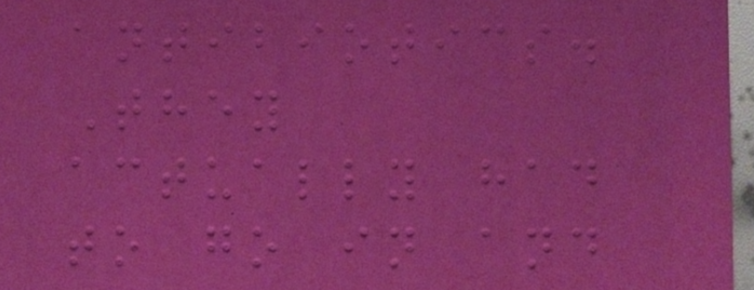antibiotics.
They
actually had
to go in and
